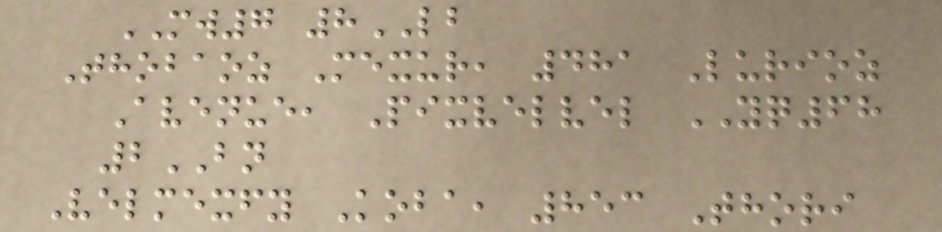MW7 8LB
Thobaoz Mexur, 481 Lurioz
Avenue, Pixvelvel YQ68
2BN
Velmexfy Koba, 853 Thori
